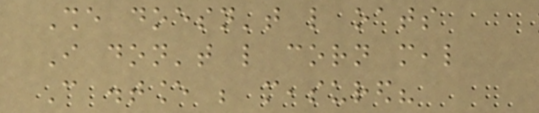She doesn't like oats
I don't like corn meal
Can distance be measured?
